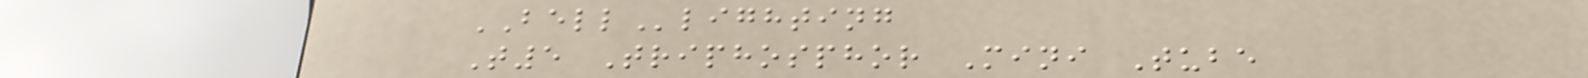BELLlighting
T5 Triphosphor Mini Tube
